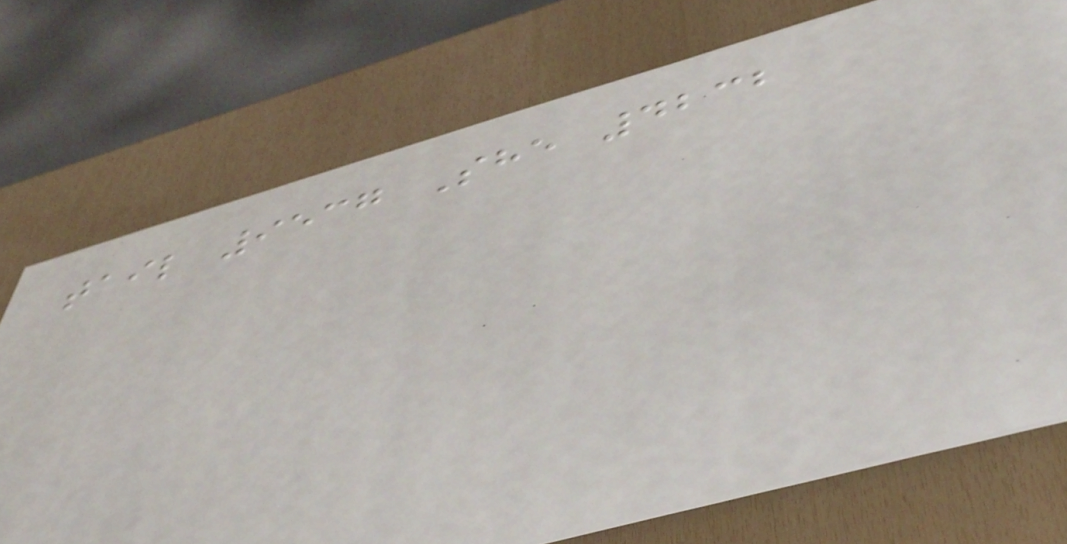tail 9537 She 4232
